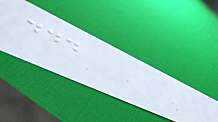...
